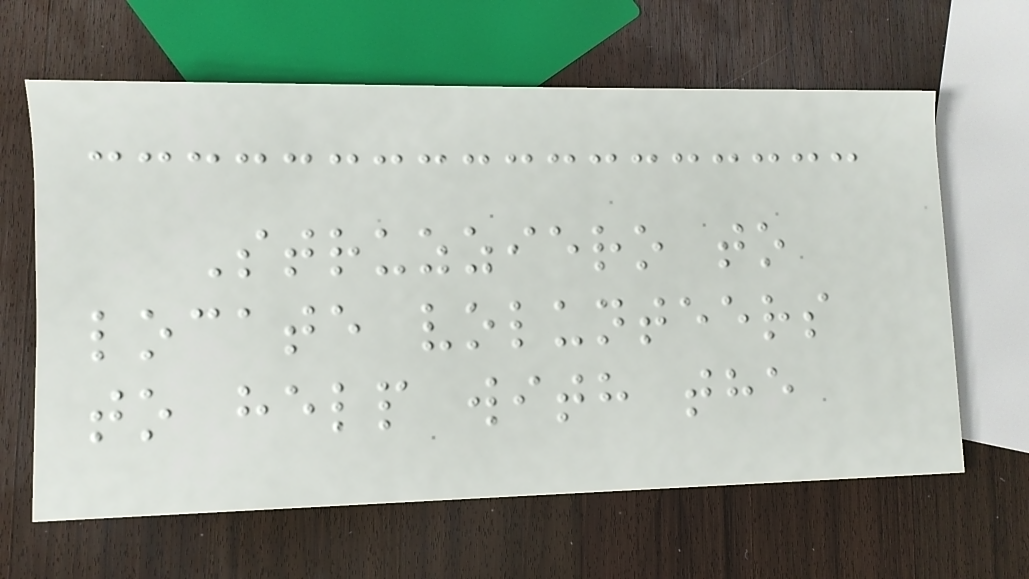Struzziero to
locate volunteers
to help with the
